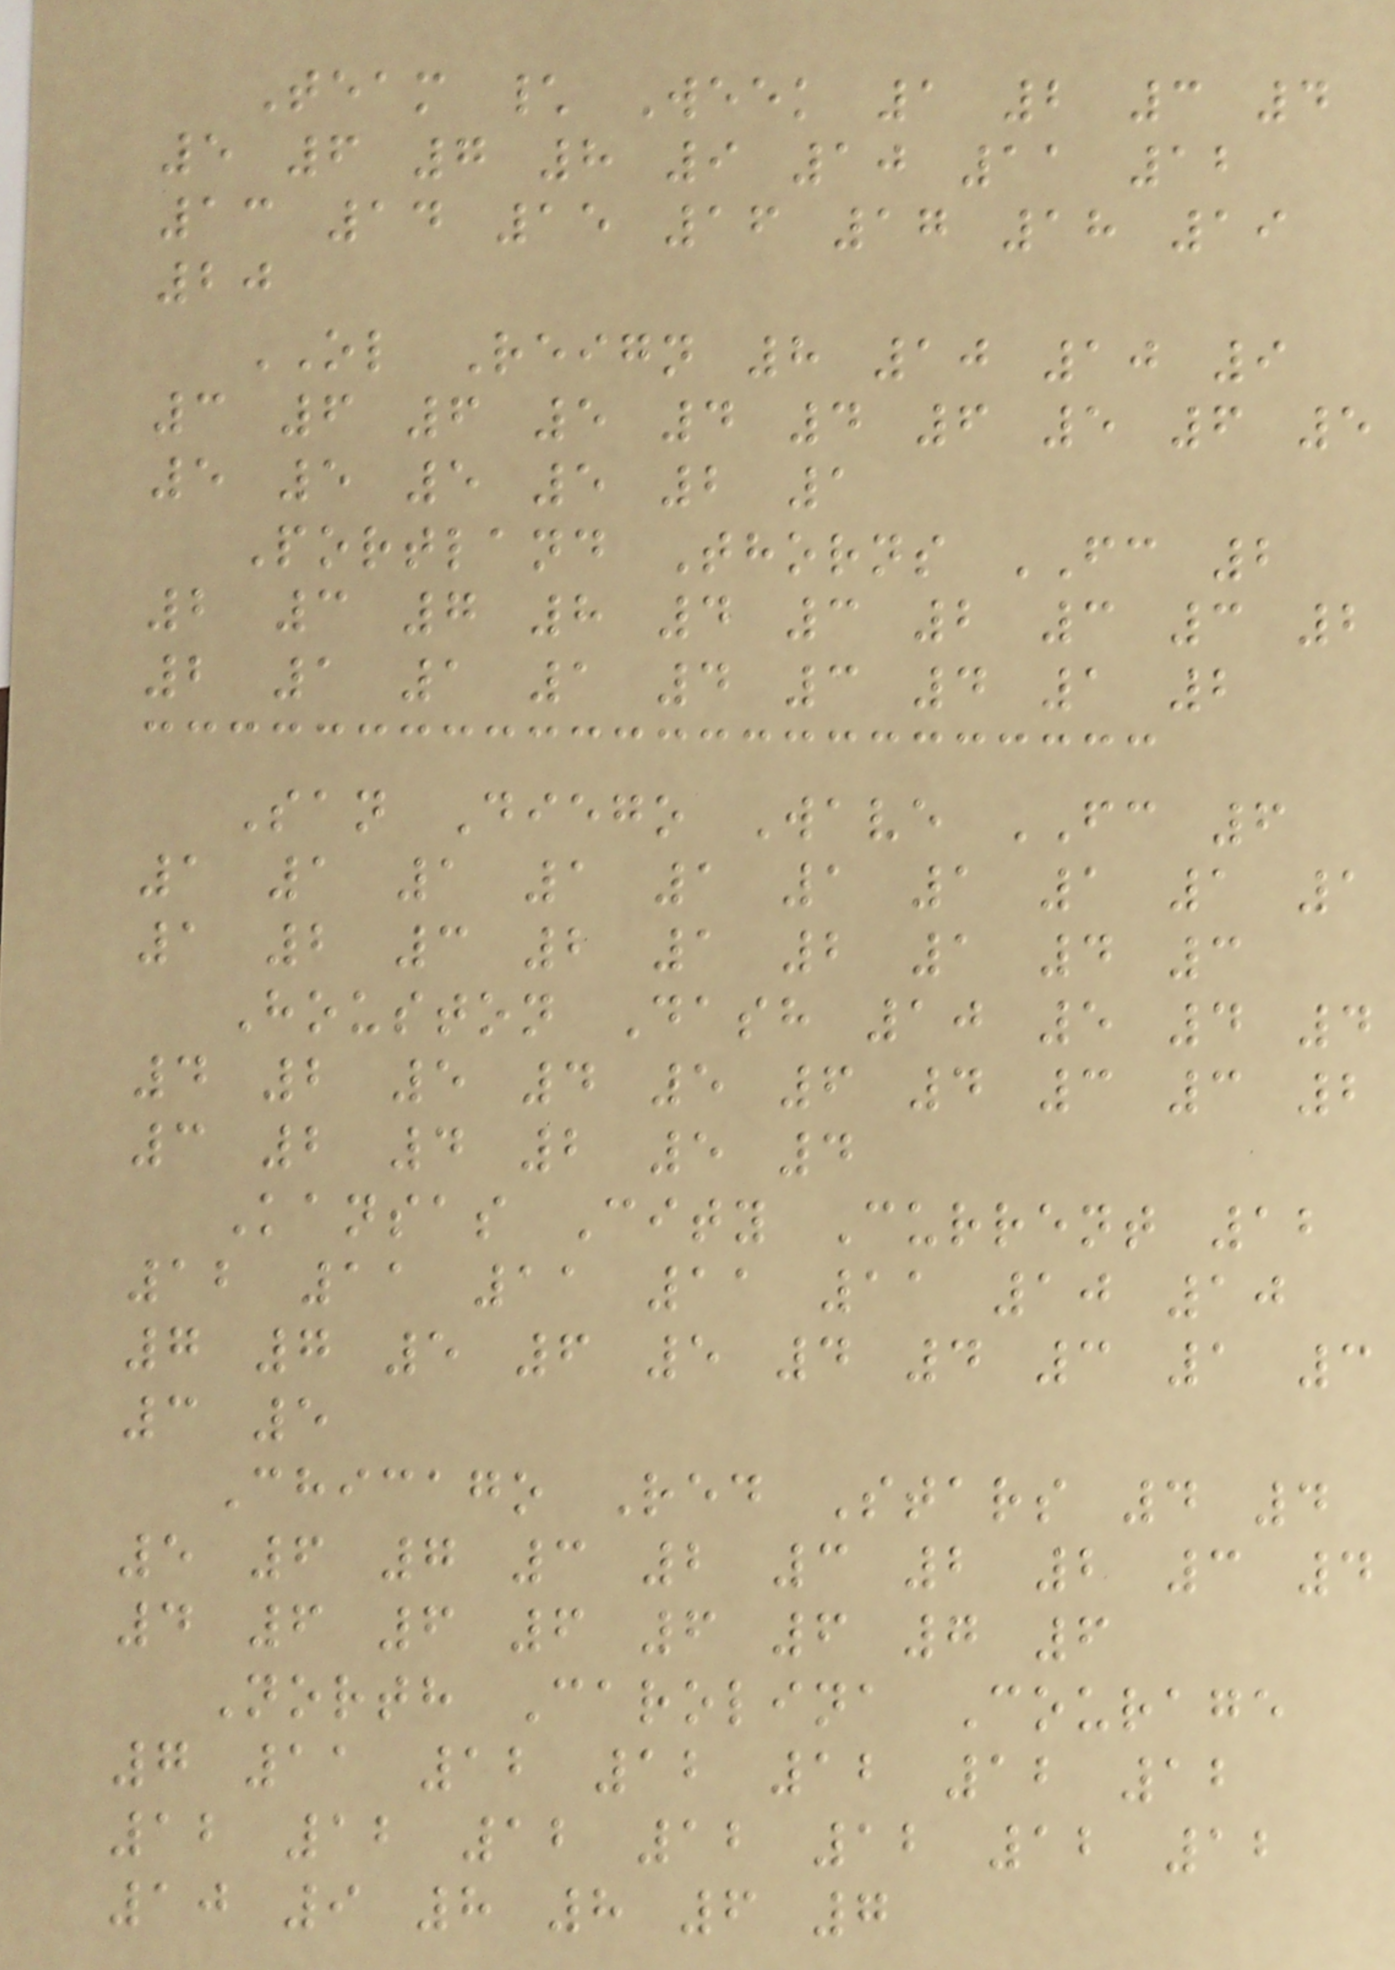Team \ Week 1 2 3 4
5 6 7 8 9 10 11 12
13 14 15 16 17 18 19
20
OL Reign 8 10 10 9
3 6 6 5 4 4 6 5 6 5
5 5 5 5 2 1
Portland Thorns FC 2
2 3 7 8 4 3 2 3 3 2
2 1 1 1 4 3 4 1 2
San Diego Wave FC 6
1 1 1 1 1 1 1 1 1 1
1 2 3 2 1 2 1 4 3
Houston Dash 10 5 4 4
4 2 5 4 5 6 4 3 3 2
3 2 4 2 5 4
Kansas City Current 12
12 11 11 11 11 10 10
7 7 5 6 5 4 4 3 1 3
3 5
Chicago Red Stars 4 4
5 6 7 3 2 3 2 2 3 4
4 6 6 6 6 6 7 6
North Carolina Courage
7 11 12 12 12 12 12
12 12 12 12 12 12 12
10 9 8 8 6 7
